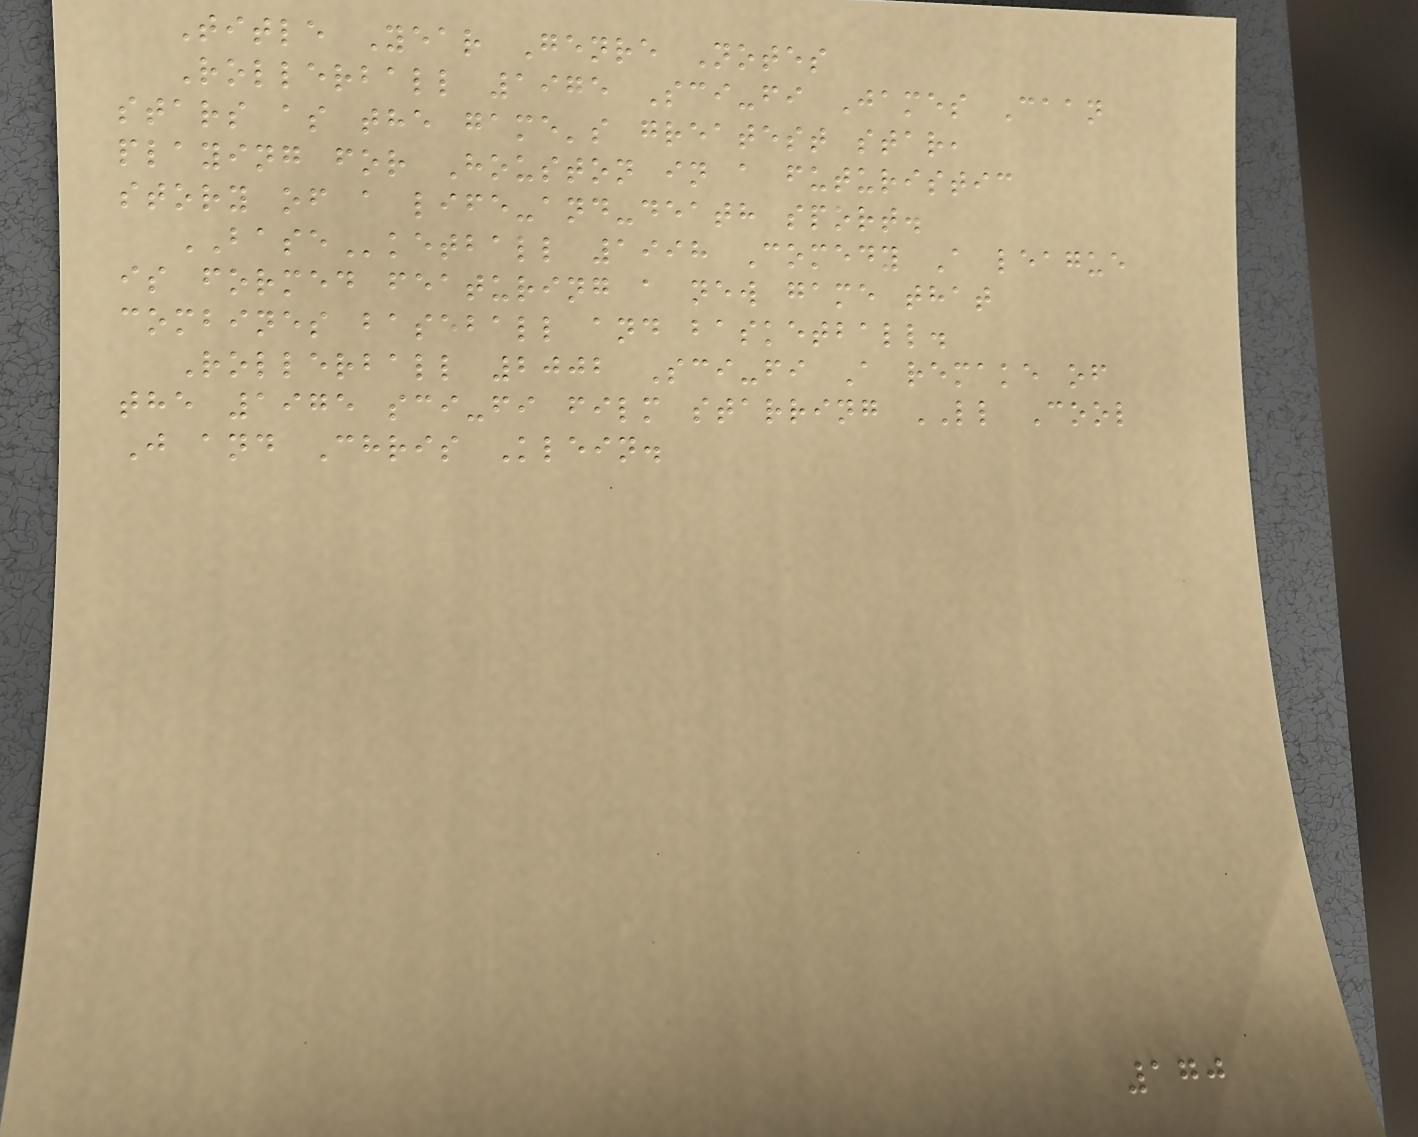Title Year Genre Notes
Rollerball 1975 Sci-fi James Caan
stars as the game's greatest star,
playing for Houston in a futuristic
story of a life-and-death sport.
BASEketball 1998 Comedy A league
is formed featuring a new game that
combines baseball and basketball.
Rollerball 2002 Sci-fi A remake of
the 1975 sci-fi film starring LL Cool
J and Chris Klein.
170
